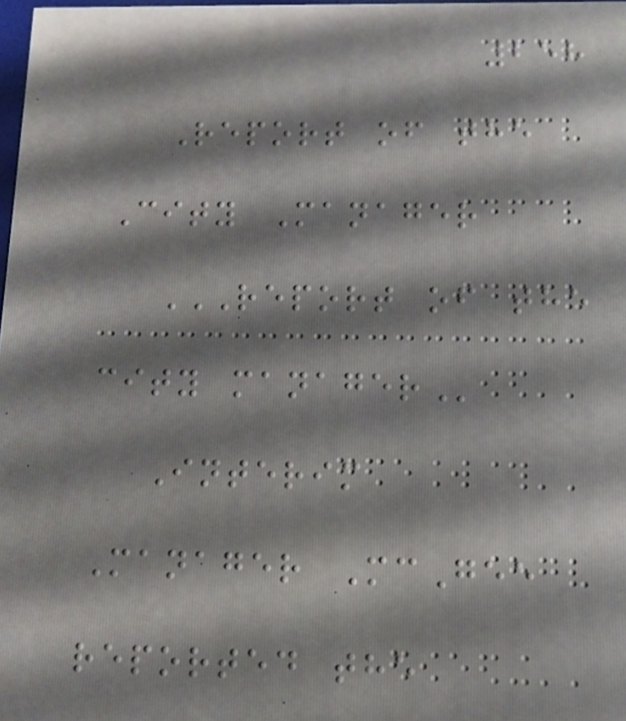258
Report of the
City Manager
REPORT OF THE
CITY MANAGER
Interim
Manager McGee
reported the
